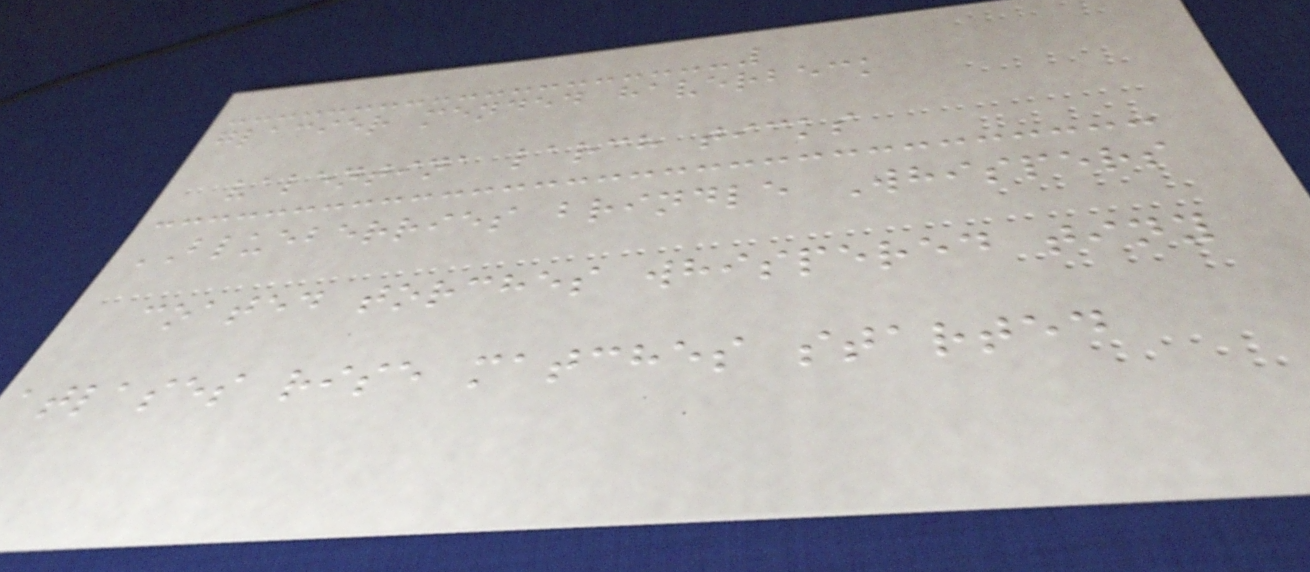glacier mended haverbeck
valentina larch ticks
BLUEBERRIES brindle Whispers
coated torches whispered tiny
atlases rise matches started
